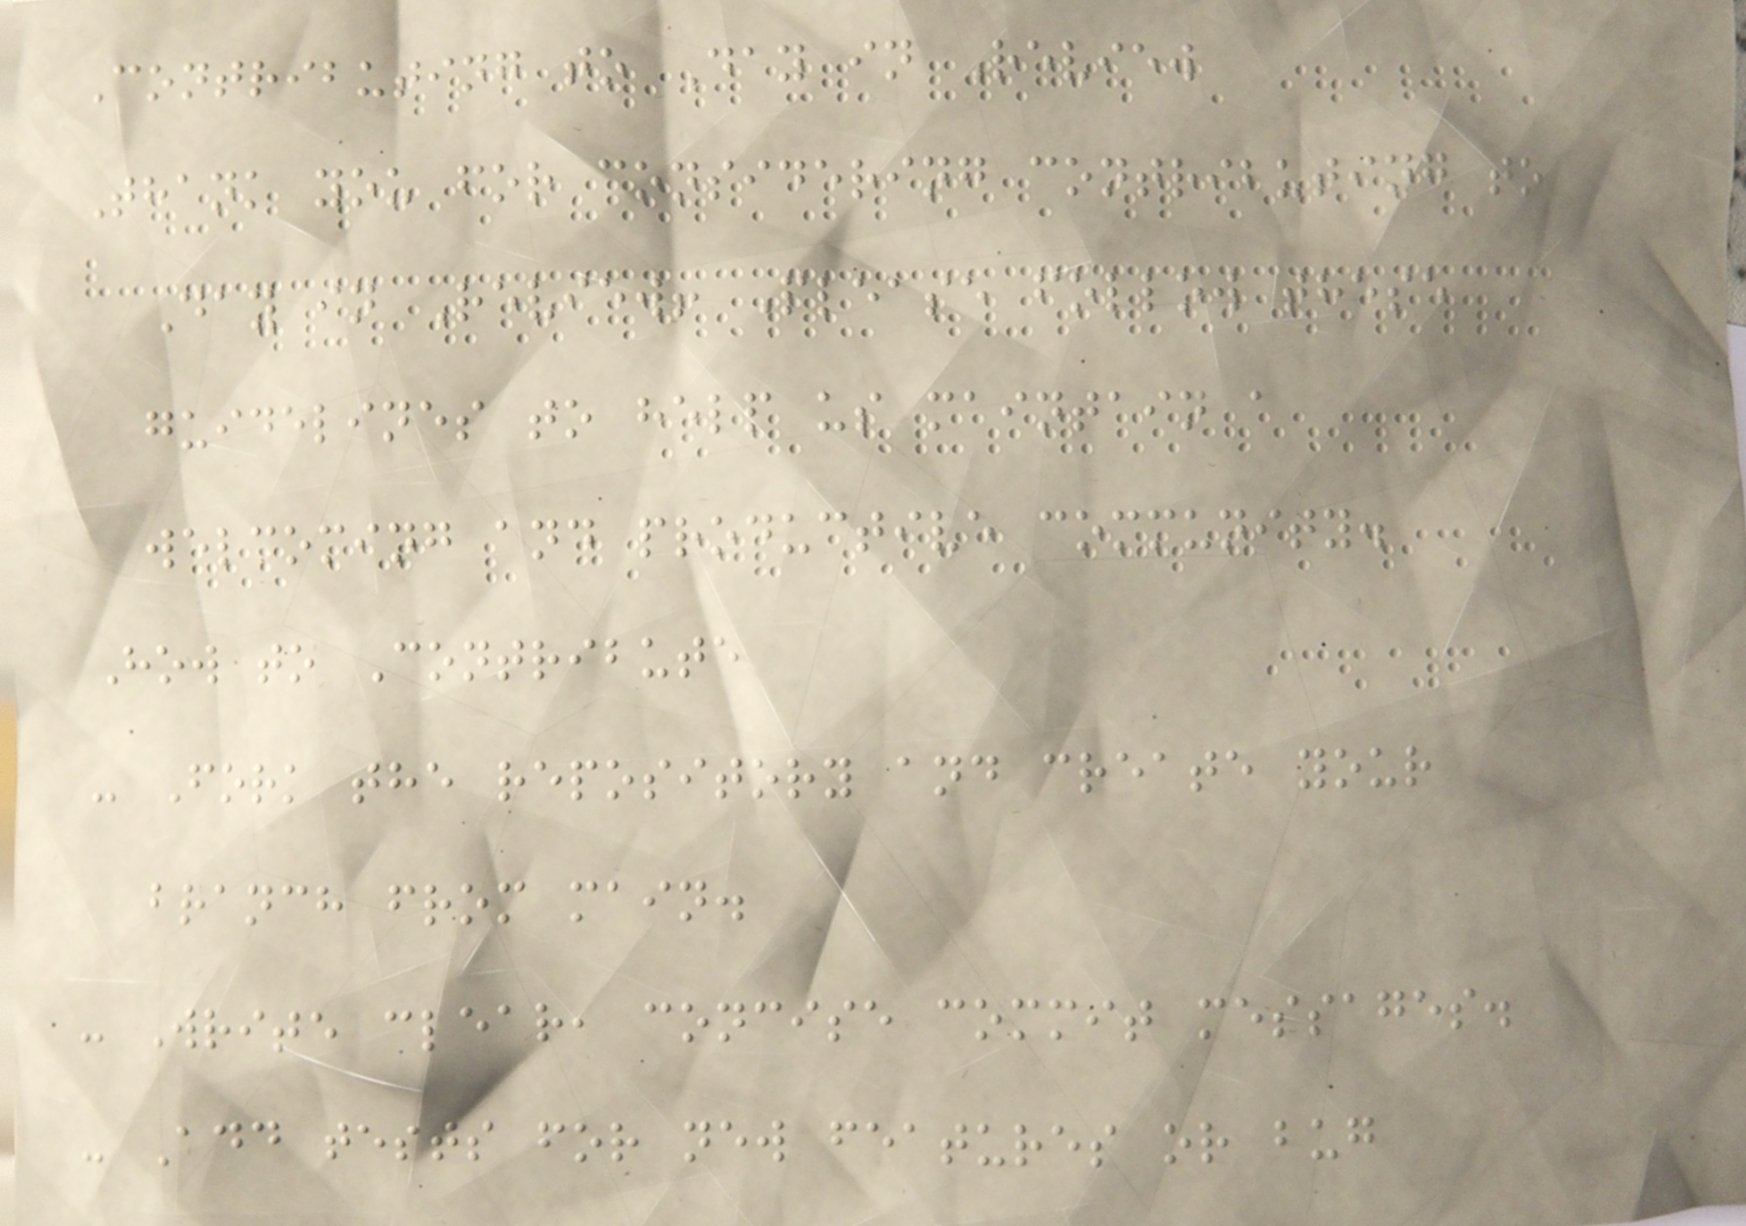Contributing to Day in Review
Thank you for considering contributing to
Day in Review! Please follow these
guidelines to help us maintain a
welcoming and productive community.
How to Contribute
- Fork the repository and create your
branch from main.
- Write clear, concise commit messages.
- Add tests for new features or bug
